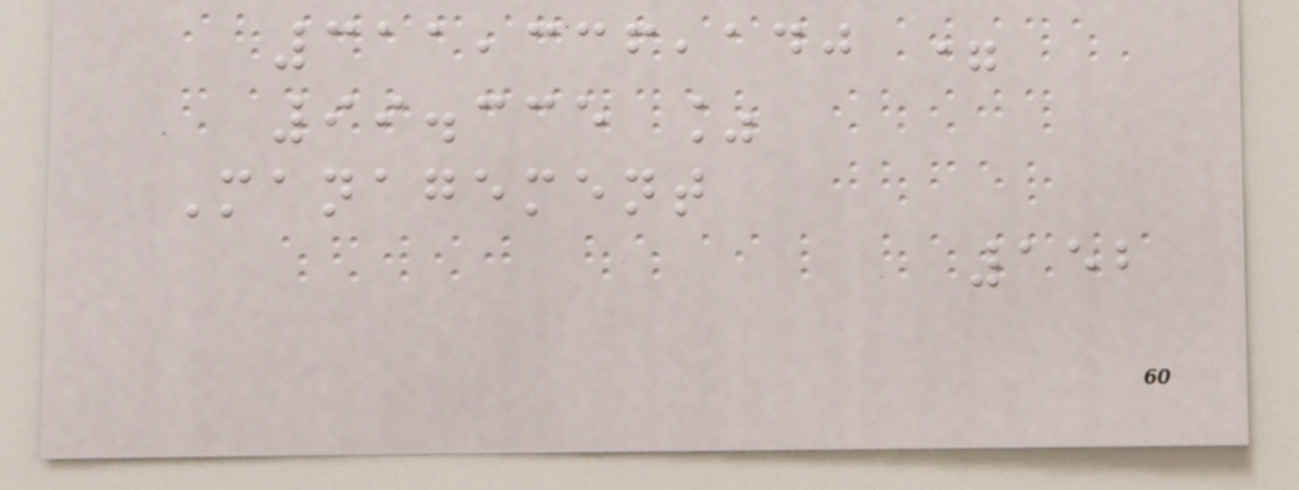311,336,140 =
99.335 %
Management
152
